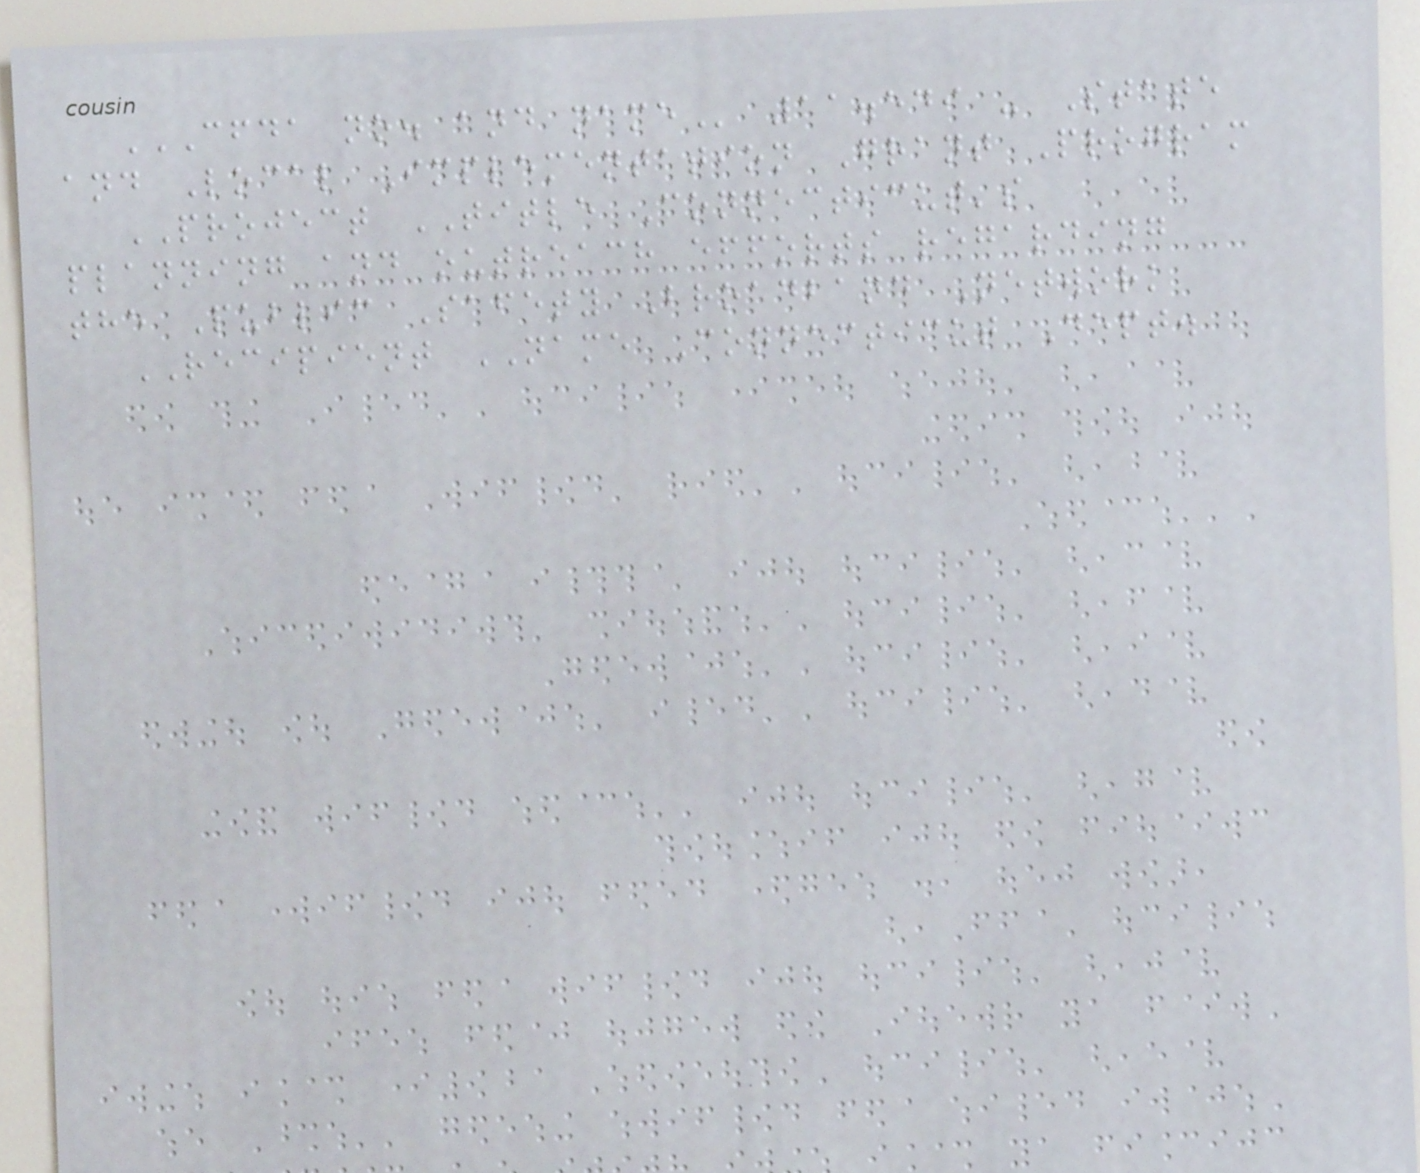CFDA NO. AND NAME 11.549 - State
and Local Implementation Grant Program
PROJECT TITLE Connecticut's
planning and outreach efforts regarding
the Public Safety Broadband Network
RECIPIENT NAME Connecticut Dept.
